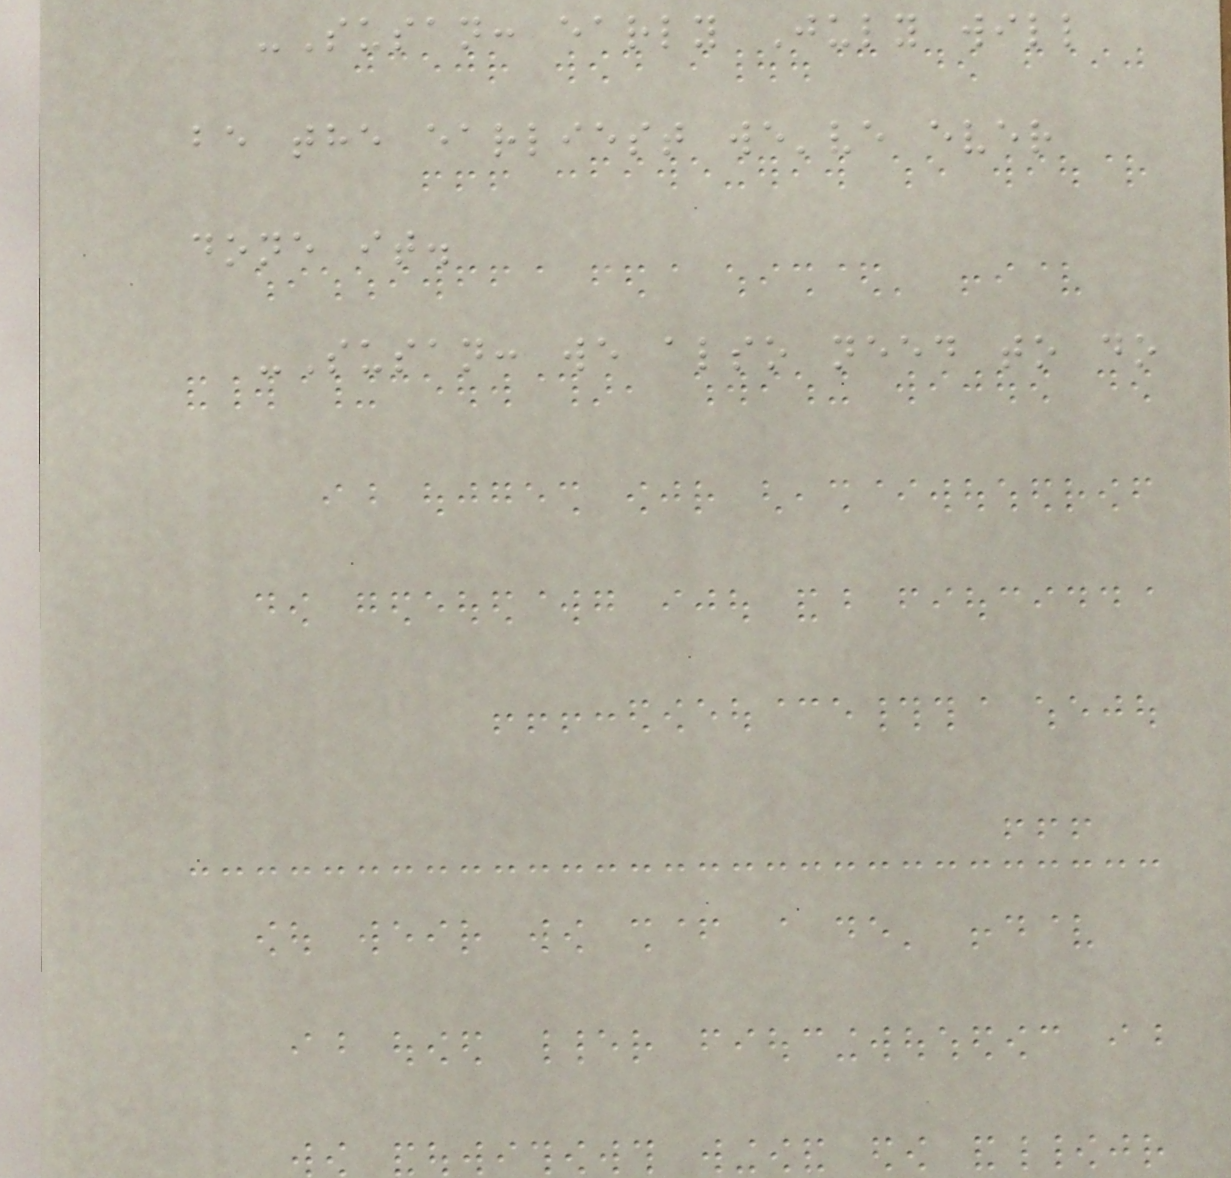-Susan: early July will
be the earliest we've ever
done it.
-Susan: we also need to do
